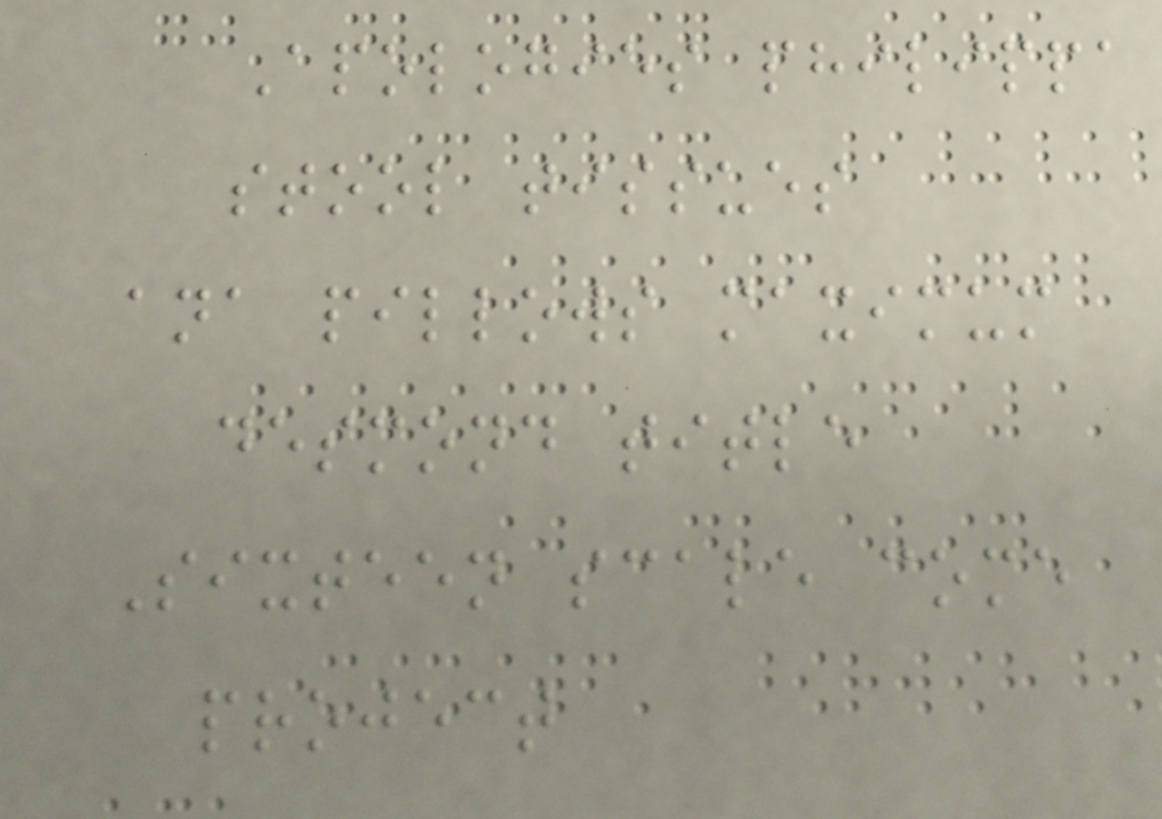Apologies philippa
stool tissues
ana pillows maximum
desmond title
Sixteen scale come
project
